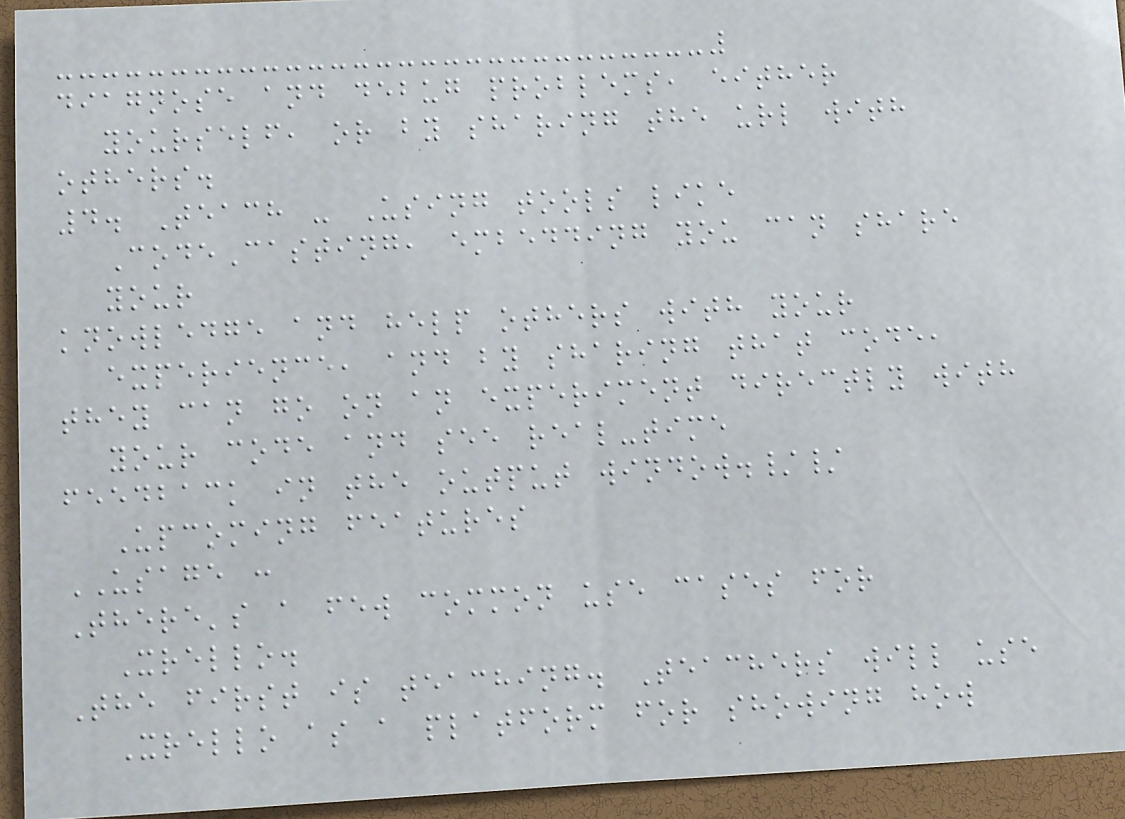diagnose and debug problems, either
yourself, or by sharing the url with
others.
4. Teach - Using tools like
CodeCasting, embedding you can share
your
knowledge and help others with your
experience, and by sharing that code,
they can go on an experiment directly with
your code and see real-time
feedback in the output window.//
Upcoming features
USAGE :
There's a few common use cases for
Xrello.
The first is teaching. Teachers will use
Xrello as a platform for showing how
